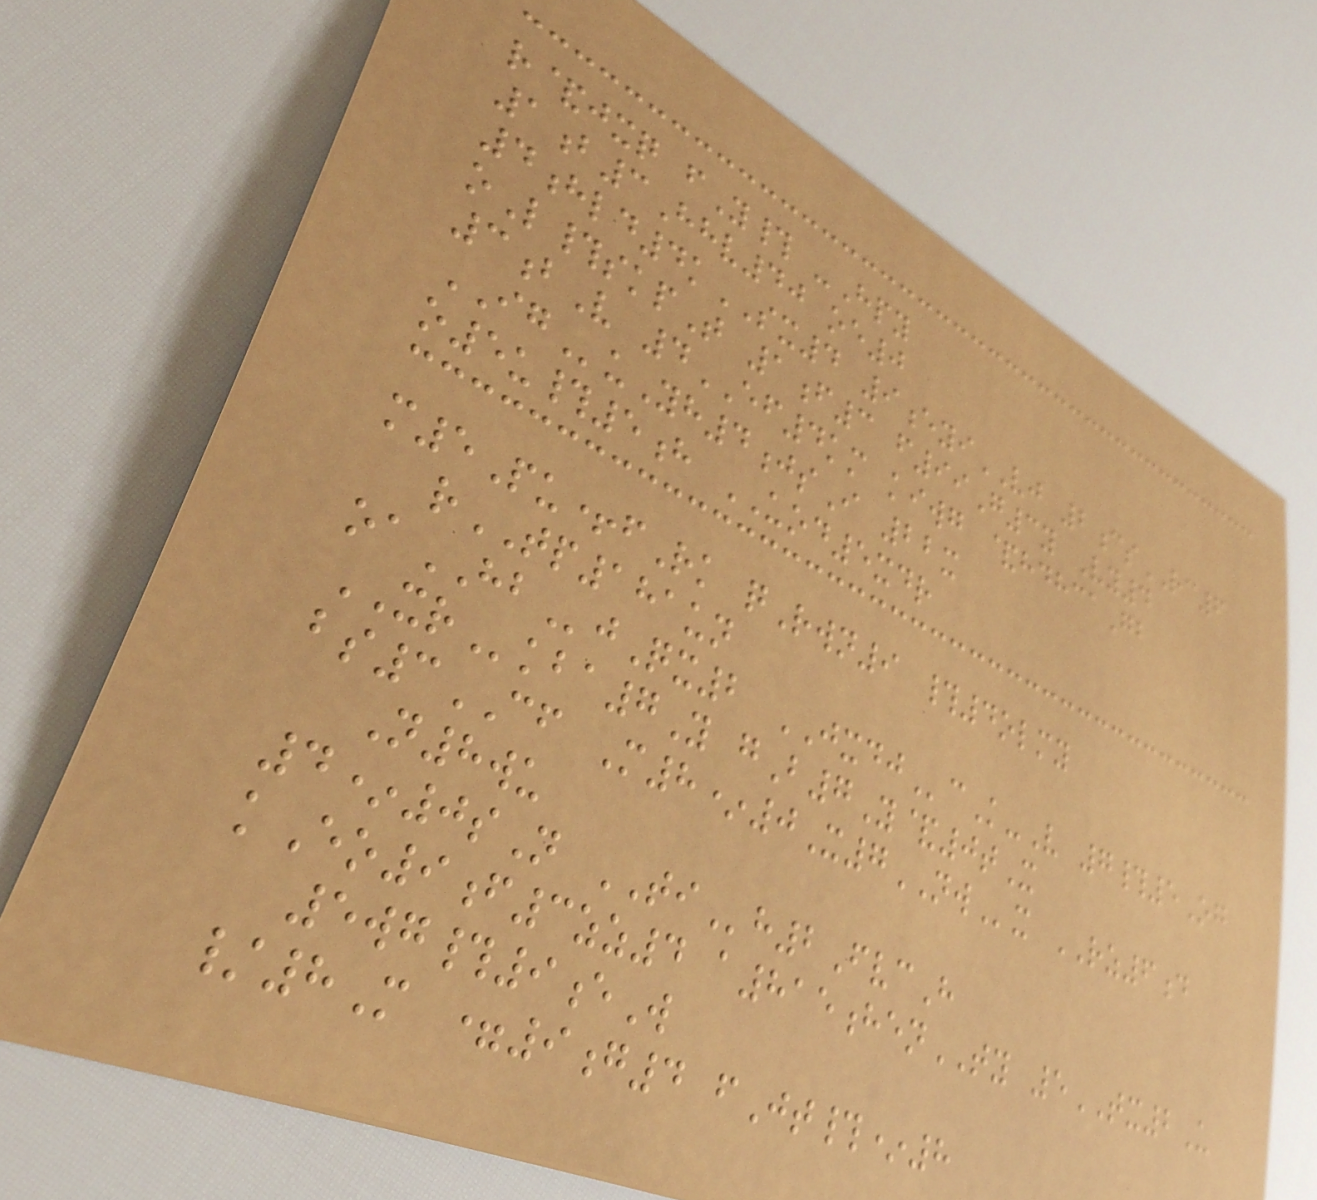r&jxq fY# -Hpy
1b3Hhv40 oe0
4hld4kSX4 9eyiVJ 2csRC6
oL#skpT 1f3 f99G3y Vy4
3bV 4EF4km kiwg &hdhcaGb
IGuYh4jsI 22x
o5u#5h UOD5xdr
m5Pu+fRk qRwn9 #4olmy
rTP181un
oaHBjQx2 JXDJcK-V 7#5Og
XRkba7Y gB7Y&0tX
bs3CF M8*0X7NWx RZ6d
N8wu
4*0sN TIh2FvcH
kEo9f3zz4 a815henTY 5TX2U
5wg#9eW
/8M =9g4 fJt#*8
